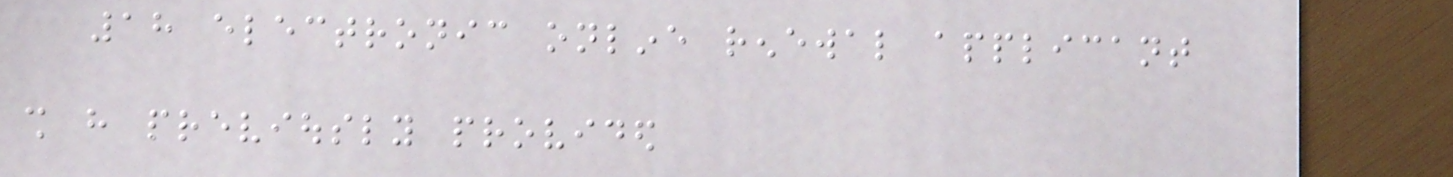18 electronic online renewal applicant
shall have previously provided
